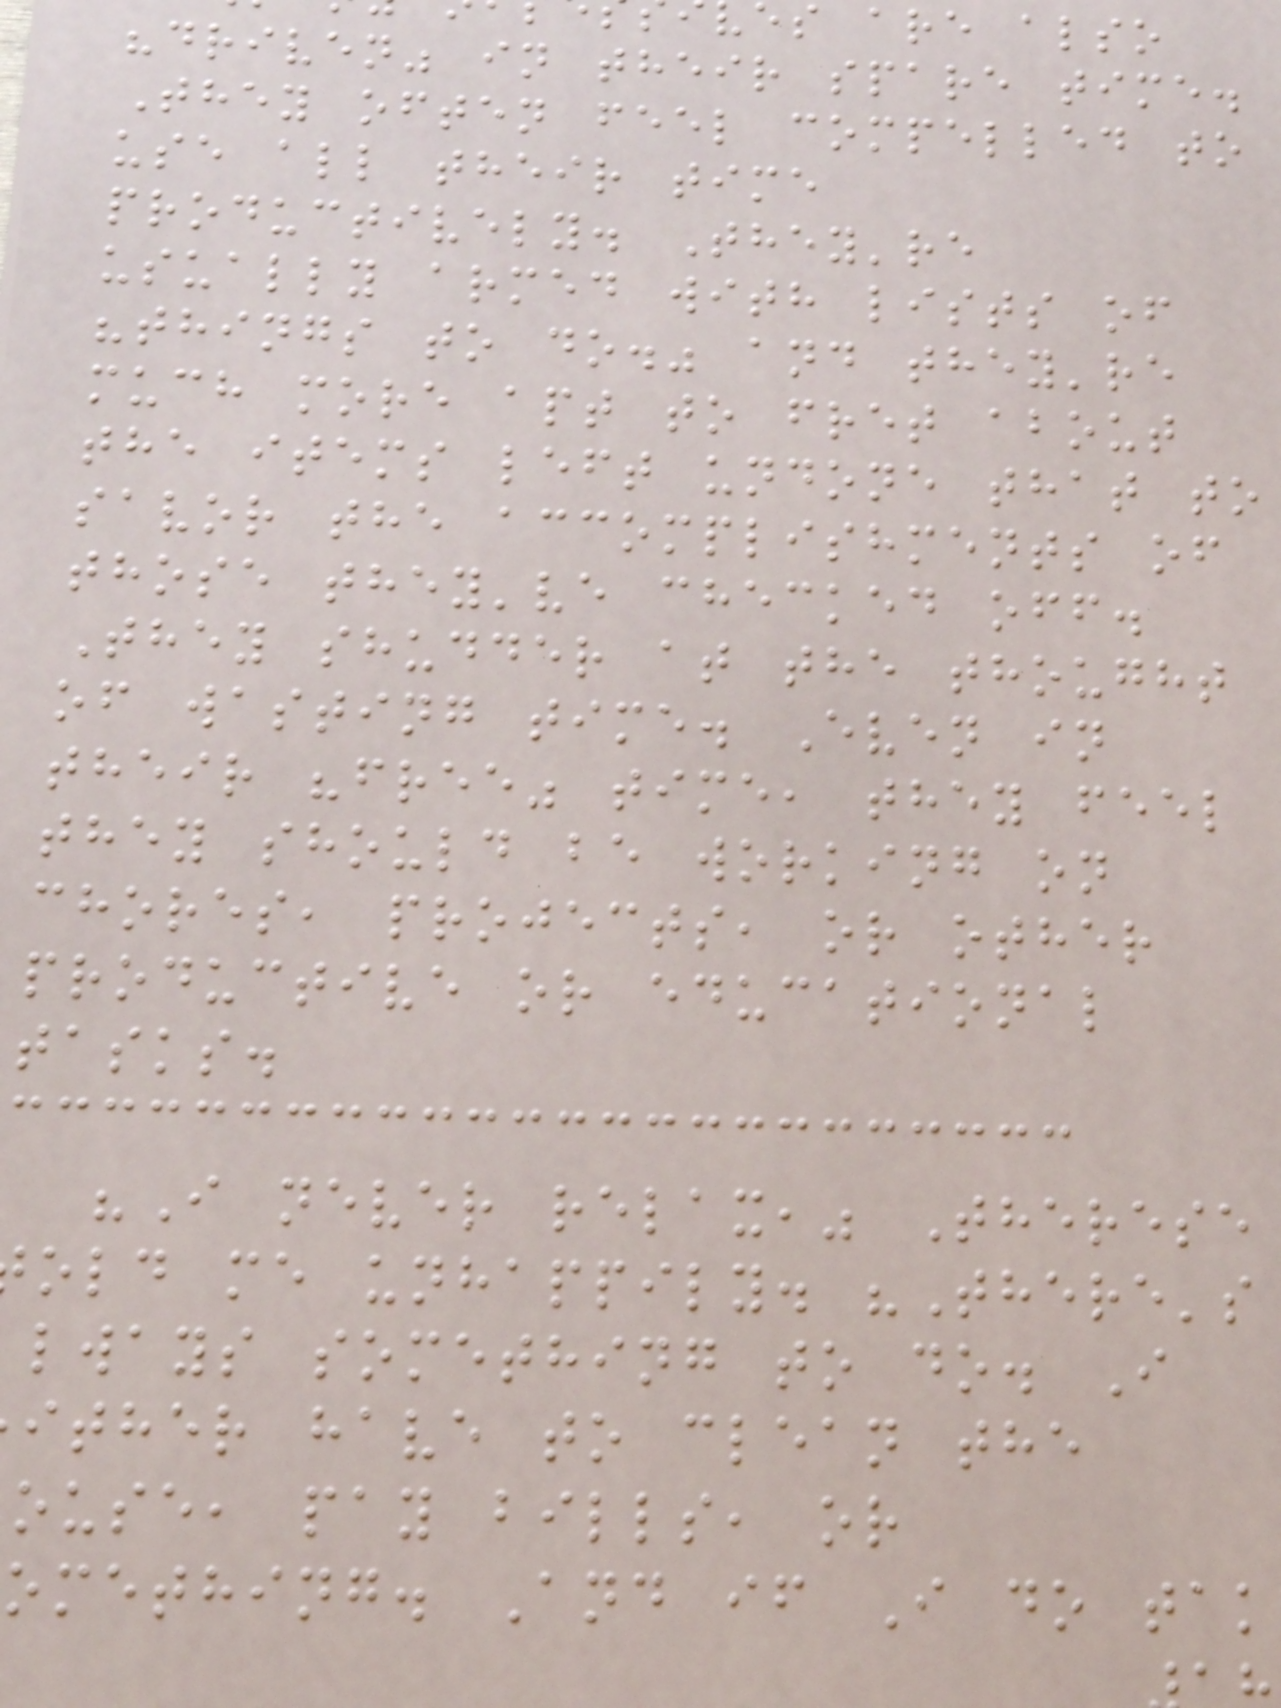es are also
"driven" in their spare time.
They often feel compelled to
use all their time
productively. They're
usually armed with lists of
"things to do." and they're
much more apt to fret about
the items left undone that to
savor the accomplishments of
those they've checked off.
They shudder at the thought
of wasting time. Even in
their "free" time, they feel
they should be working on
chores, projects, or other
productive or educational
tasks.
"I never relax," Therese
old me unhappily. "There's
lways something to do. I
ither have to clean the
ouse, pay bills, or
omething. And if I do tak
